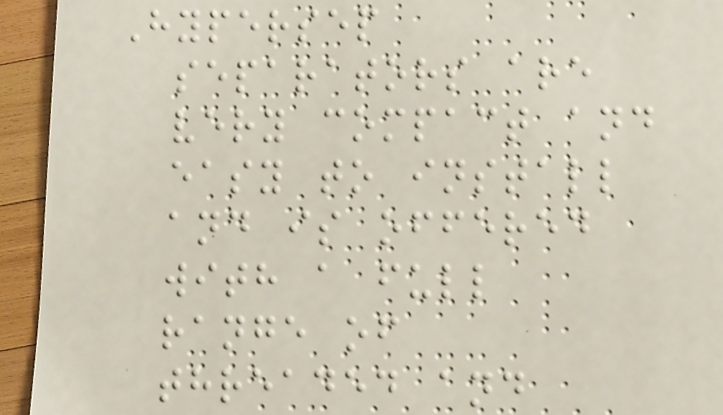Hypersep
separators are
very compact and
easy to install
and is offered
with a full
range of
threaded and
